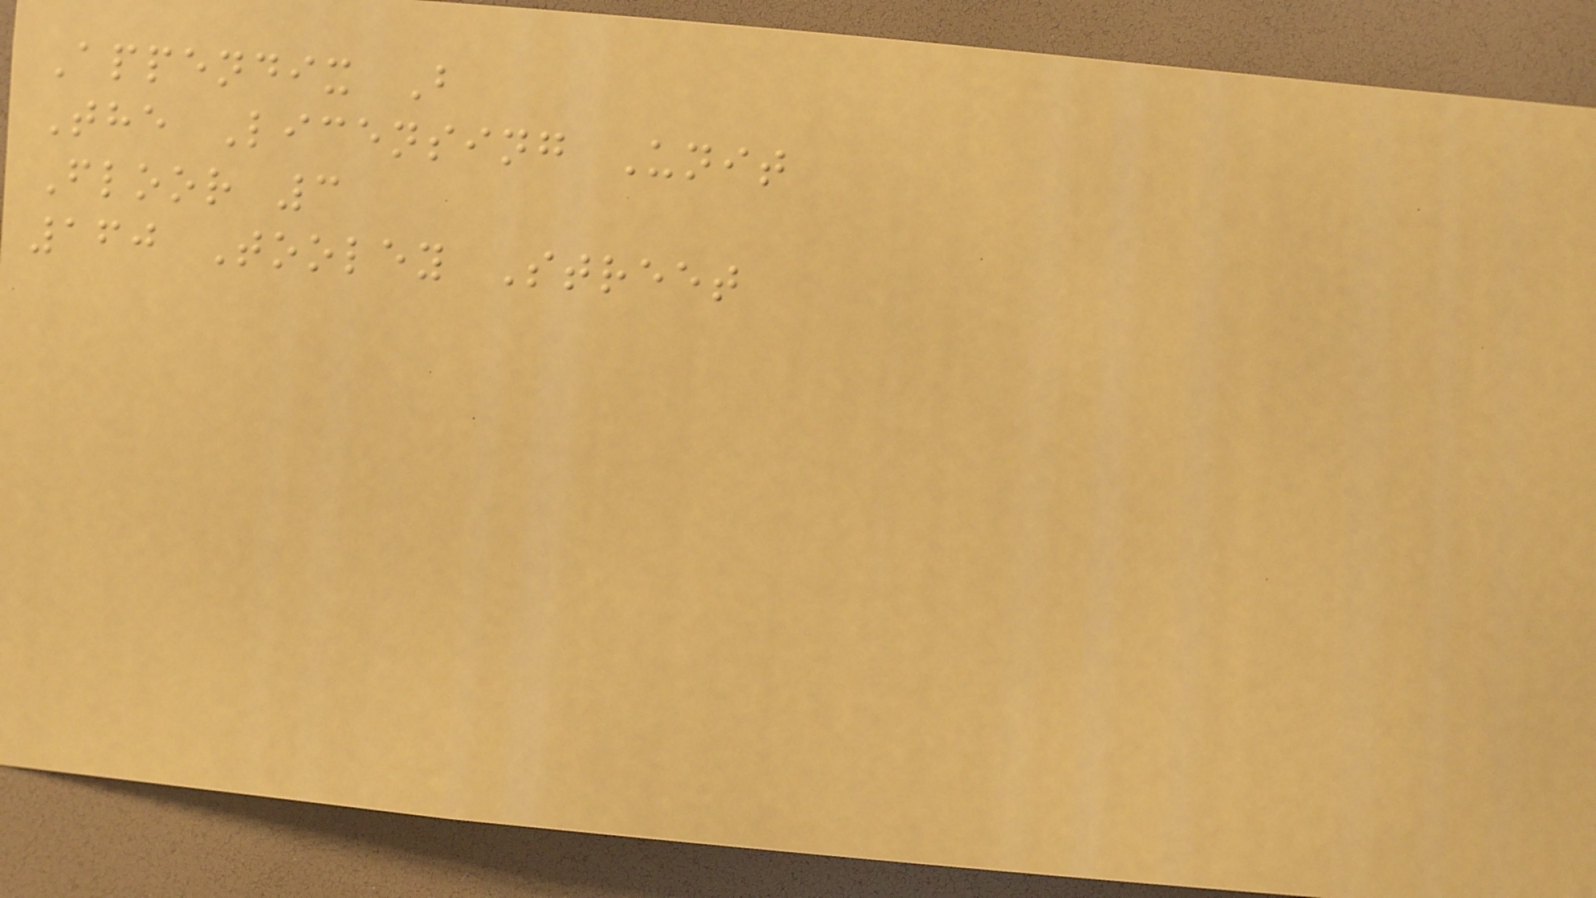Appendix B
The Licensing Unit
Floor 3
160 Tooley Street
